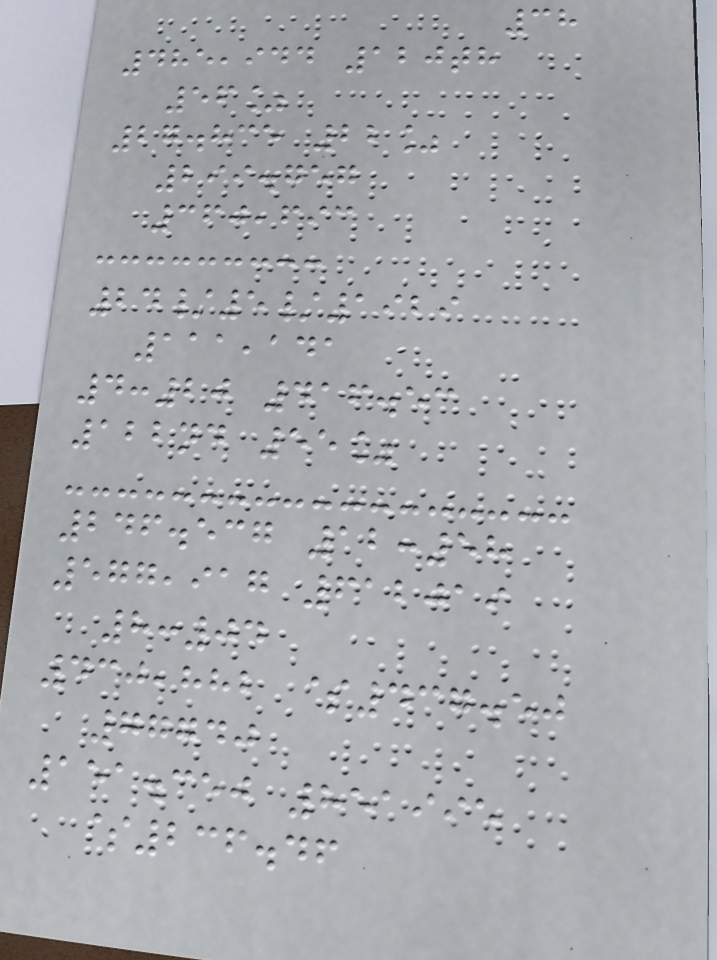38
485,944 120th
56%
27.835 22%
299.757
360,693
24/5/1929
111,141
4:20 416.53
122nd 55%
246.537 12:58
577,917 612019
8:04
430,882 $437.50
77740
151.350 851995
$236.46
